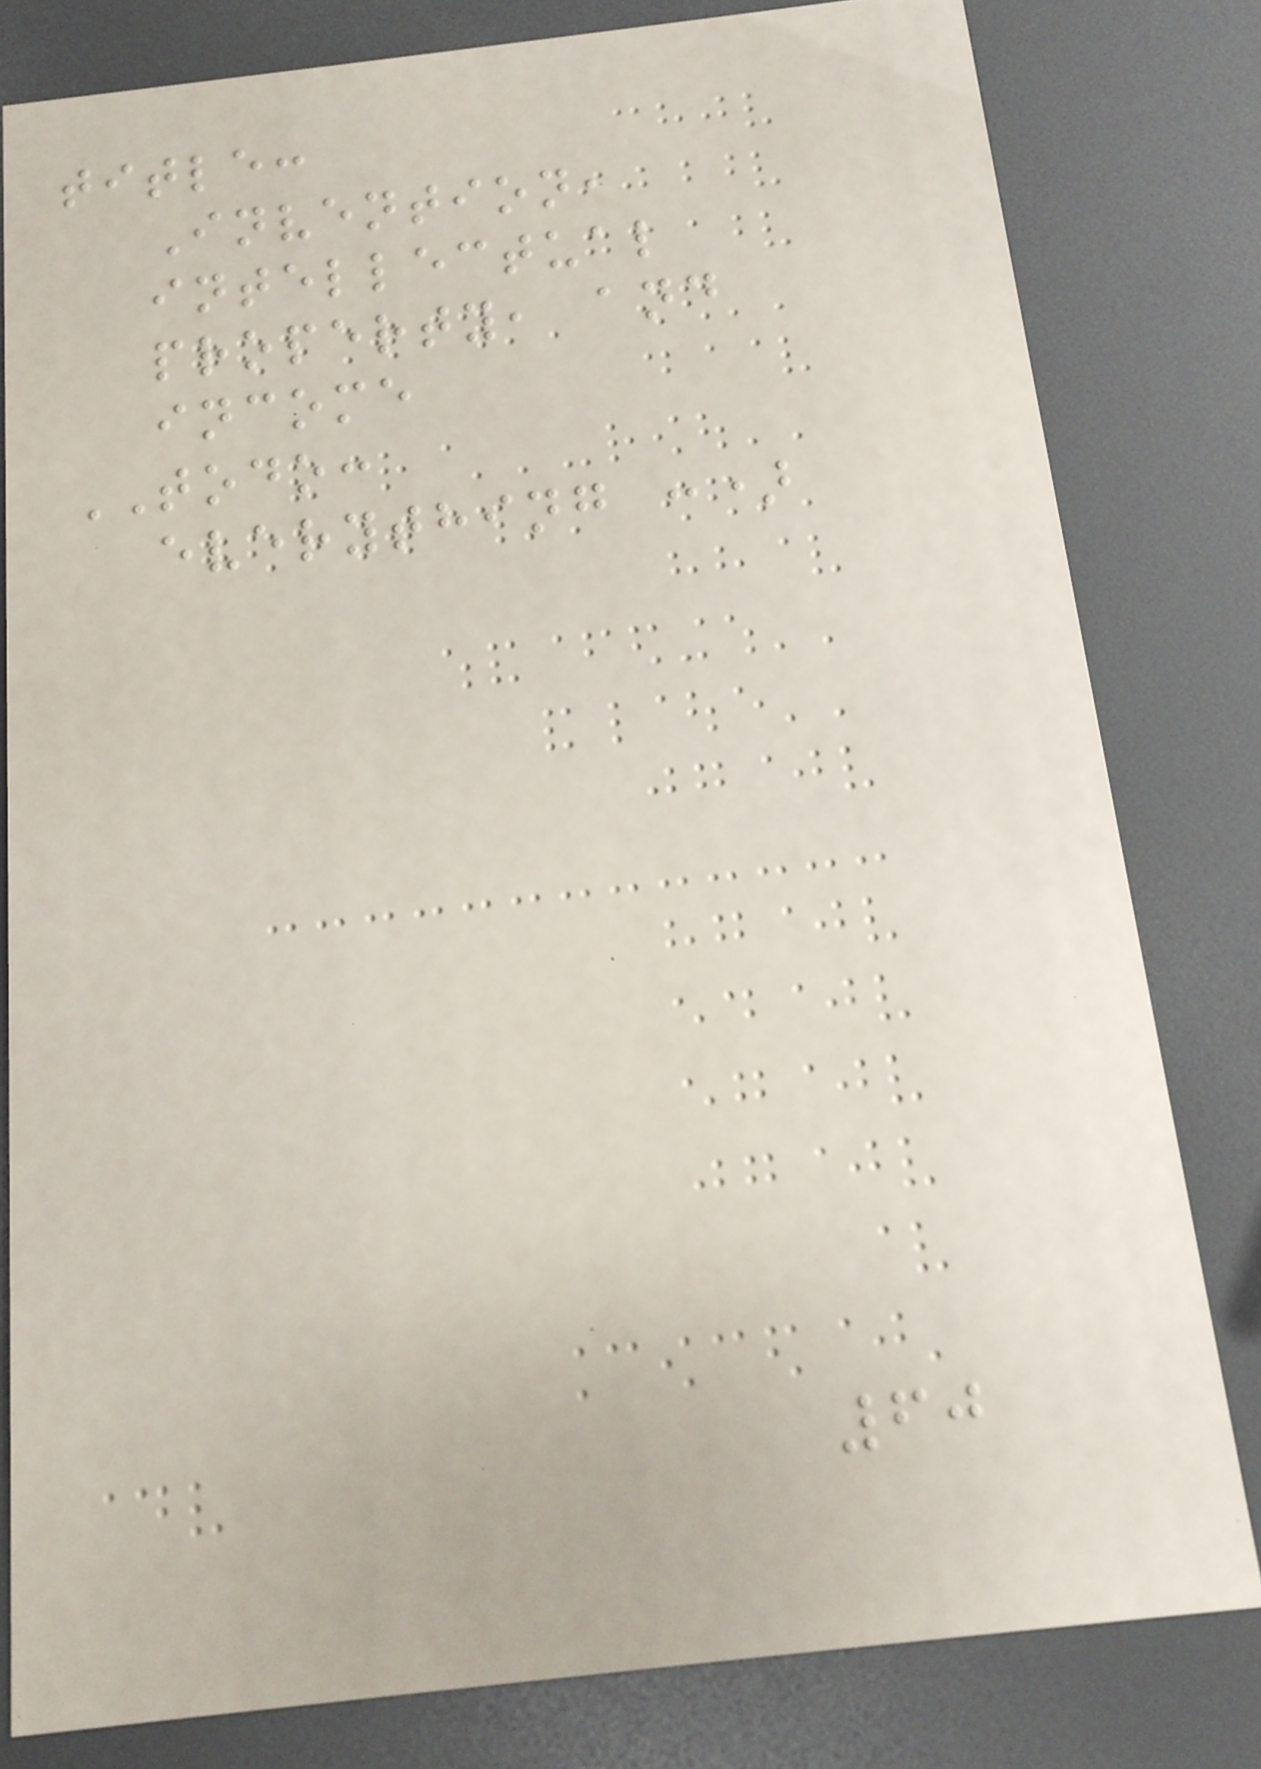title:
Invention,
intellectual
property, and
income
TODO:
everything :)
60
